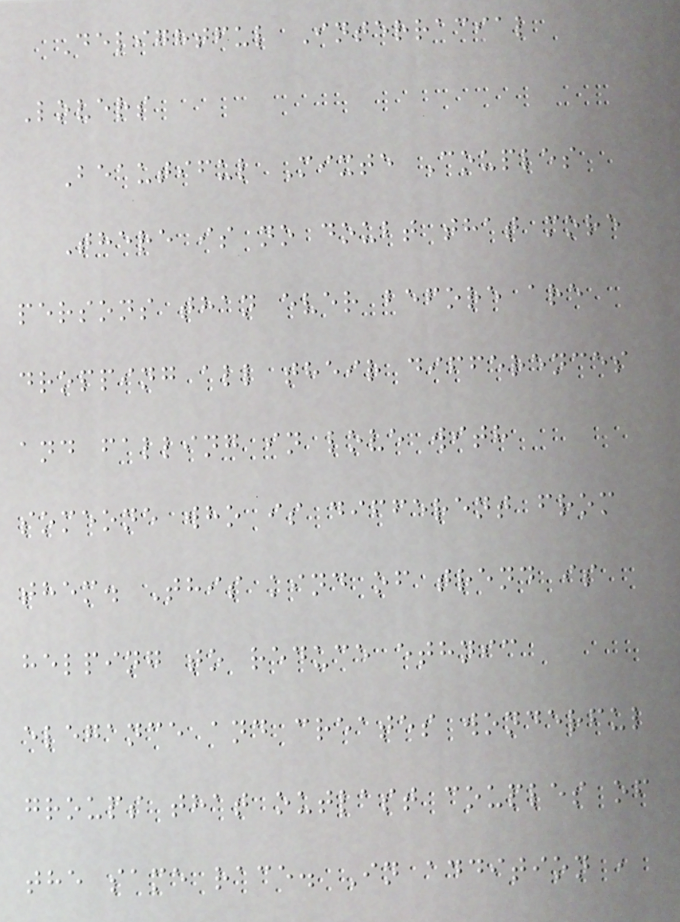Delightful Interracial
Lovers
Beautiful Mixte Couples
There is no doubt that more
persons than ever before are
dropping all their differences
and falling in love with
someone who is different from
them. This kind of trend is
helping to reduce ethnic
elegance and creates wonderful
groups that outlast couples of
the same race. In addition ,
